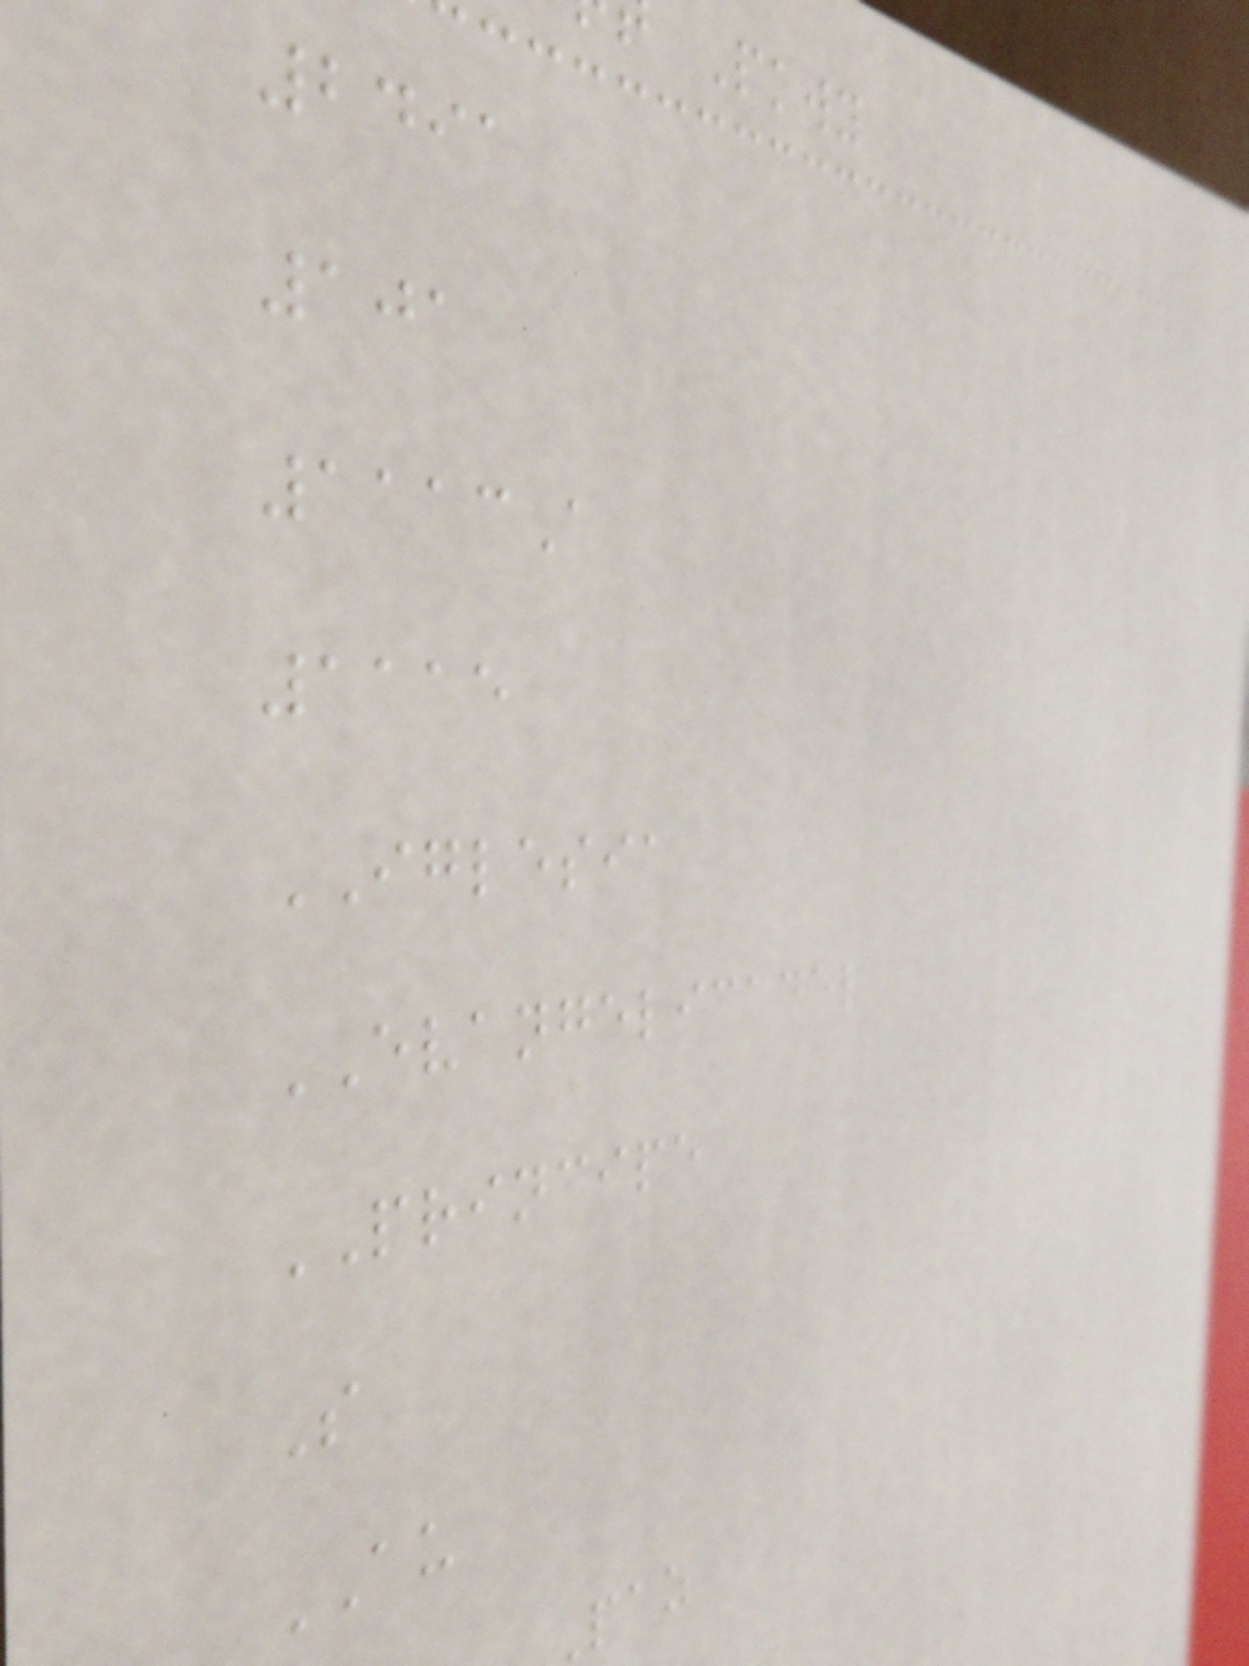Pkwy
2491
101
1113A
1115
IGLESIA
EVANGELICADEL
PRINCIPE
S
AU
